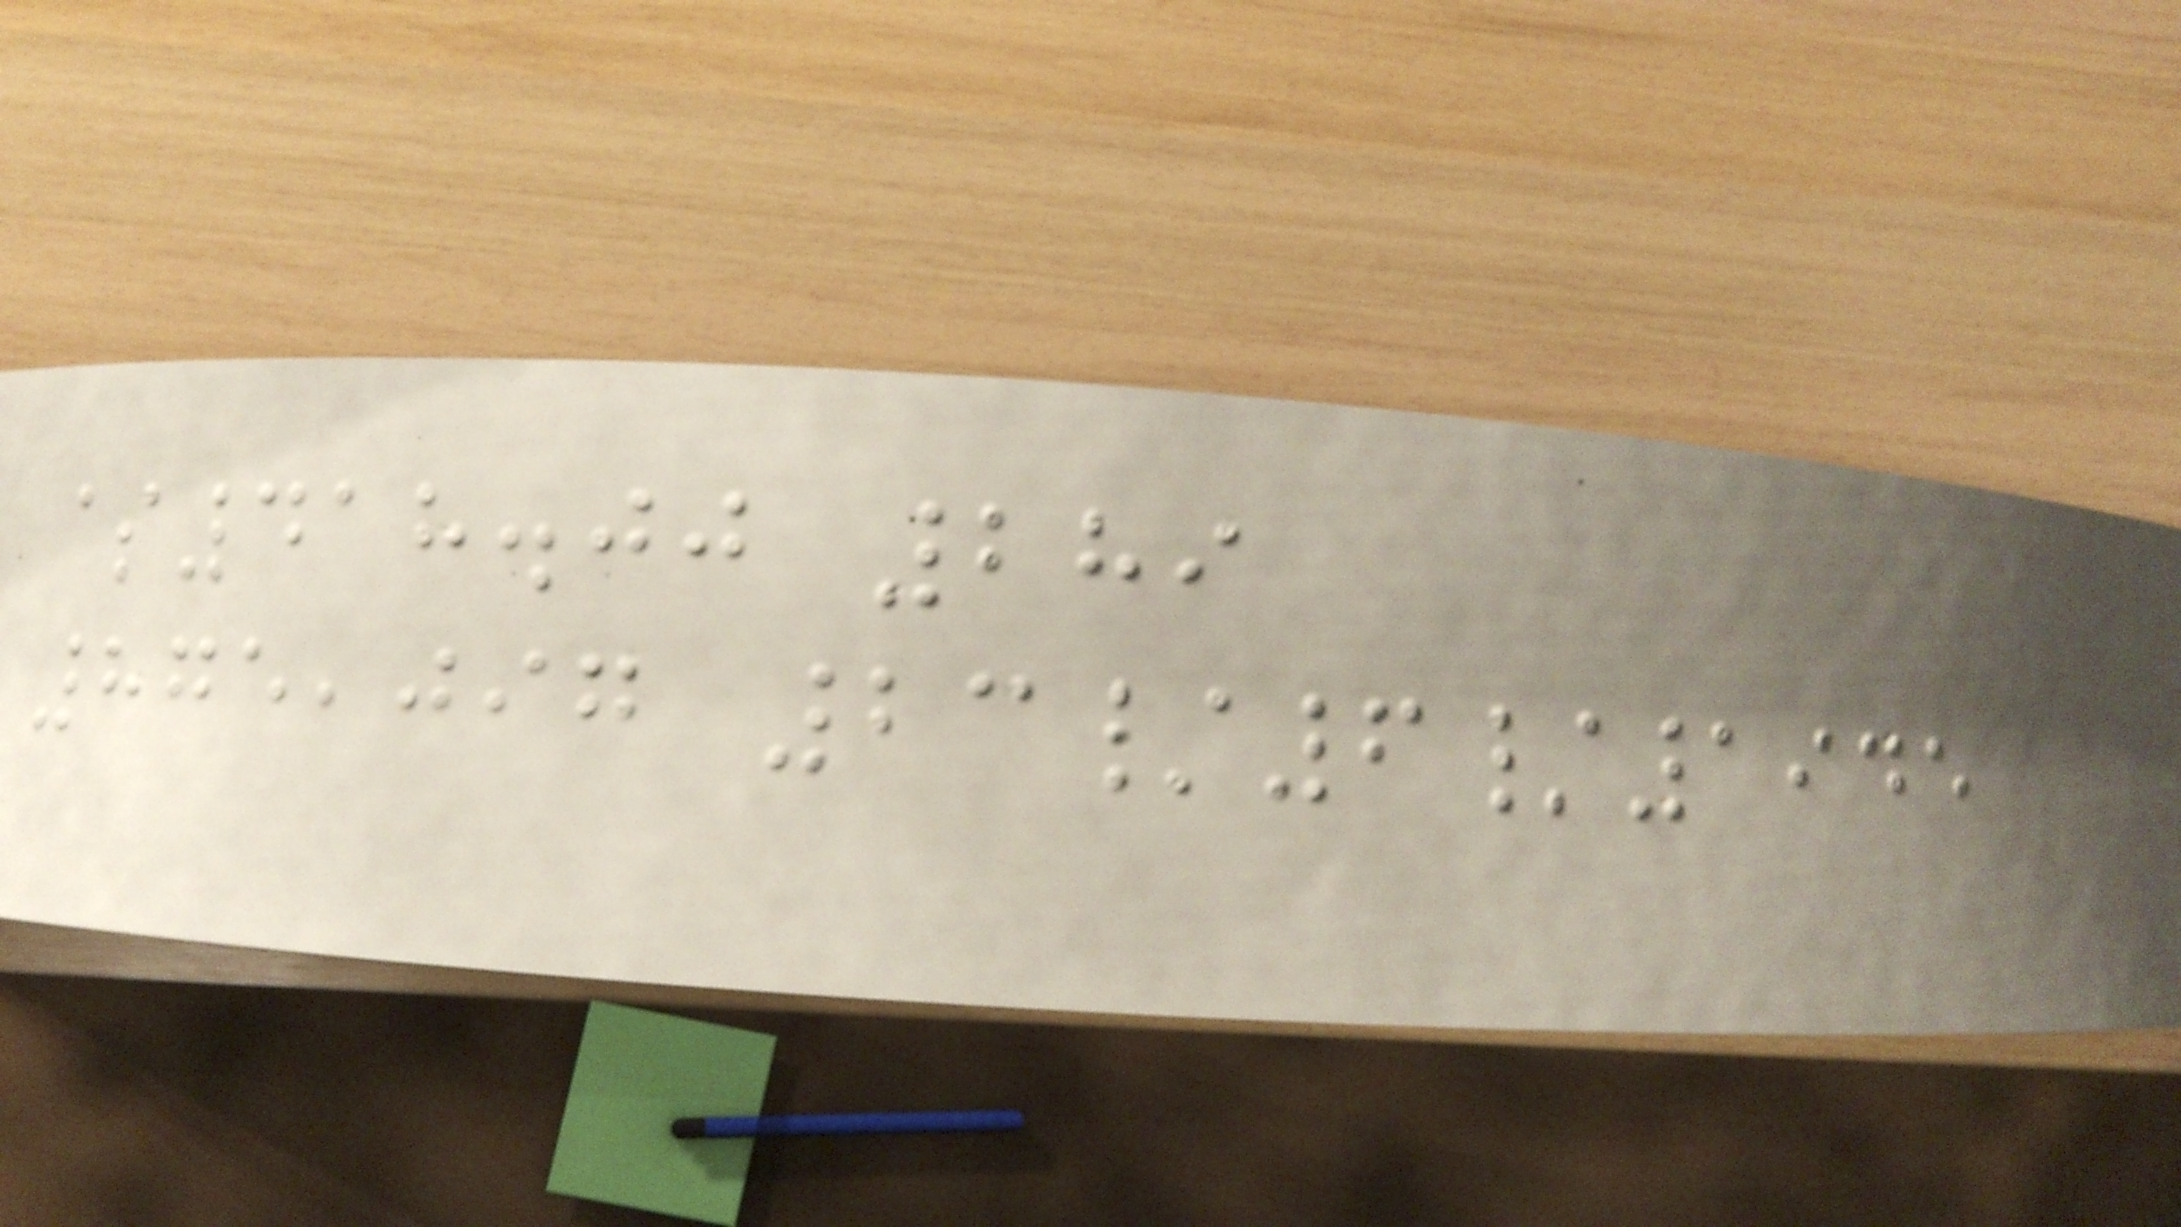$418.00 289
875,097 23/6/1945
